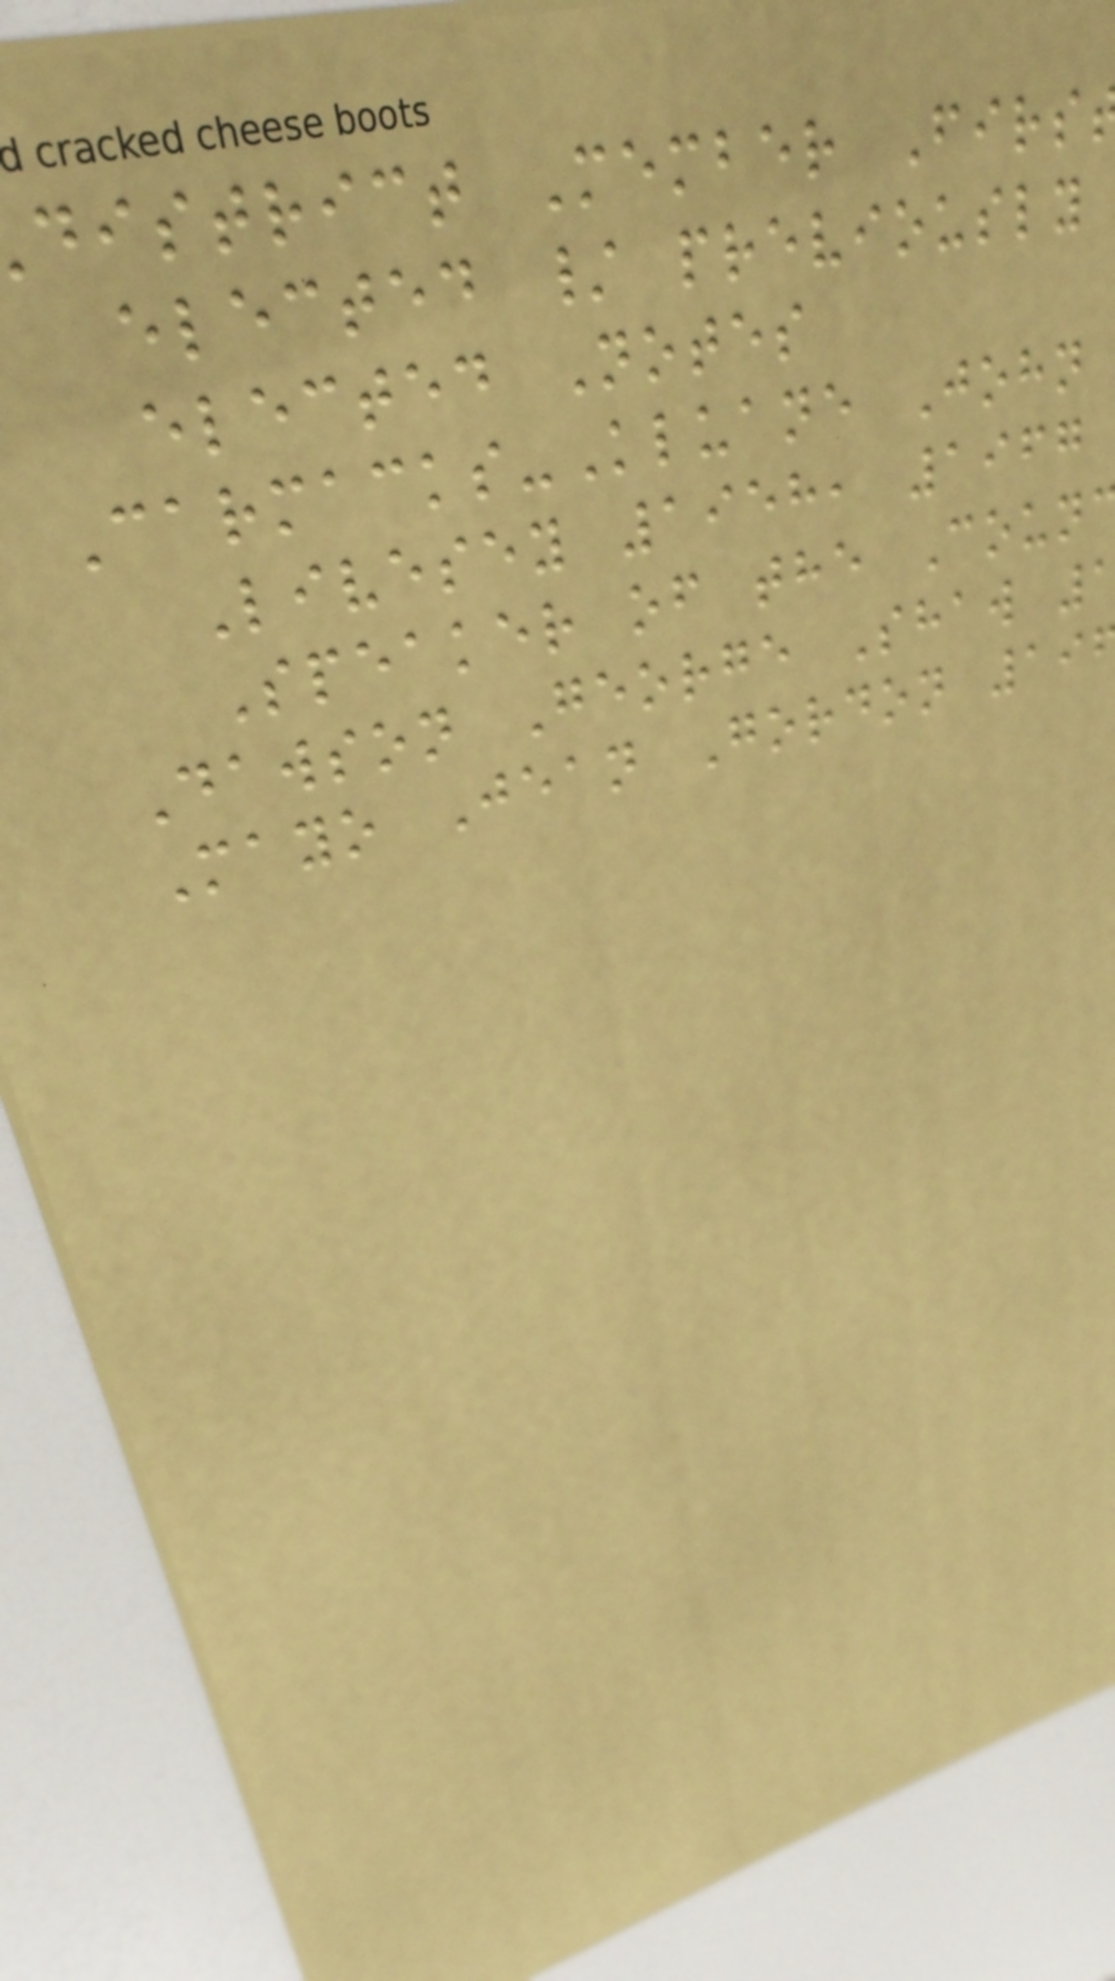district Member Firs
elected / previously
elected Notes
Carmacks-Kluane John
Livesey 1958, 1967
Speaker of the Coun
Dawson George Shaw
Mayo Jean Gordon 19
